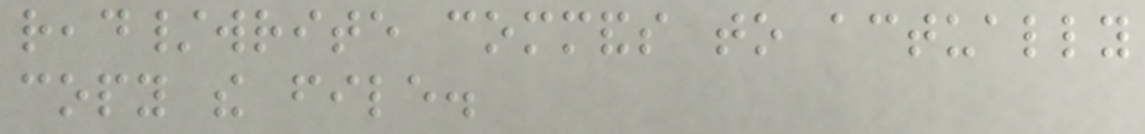read/write commands to actually
copy the file.
